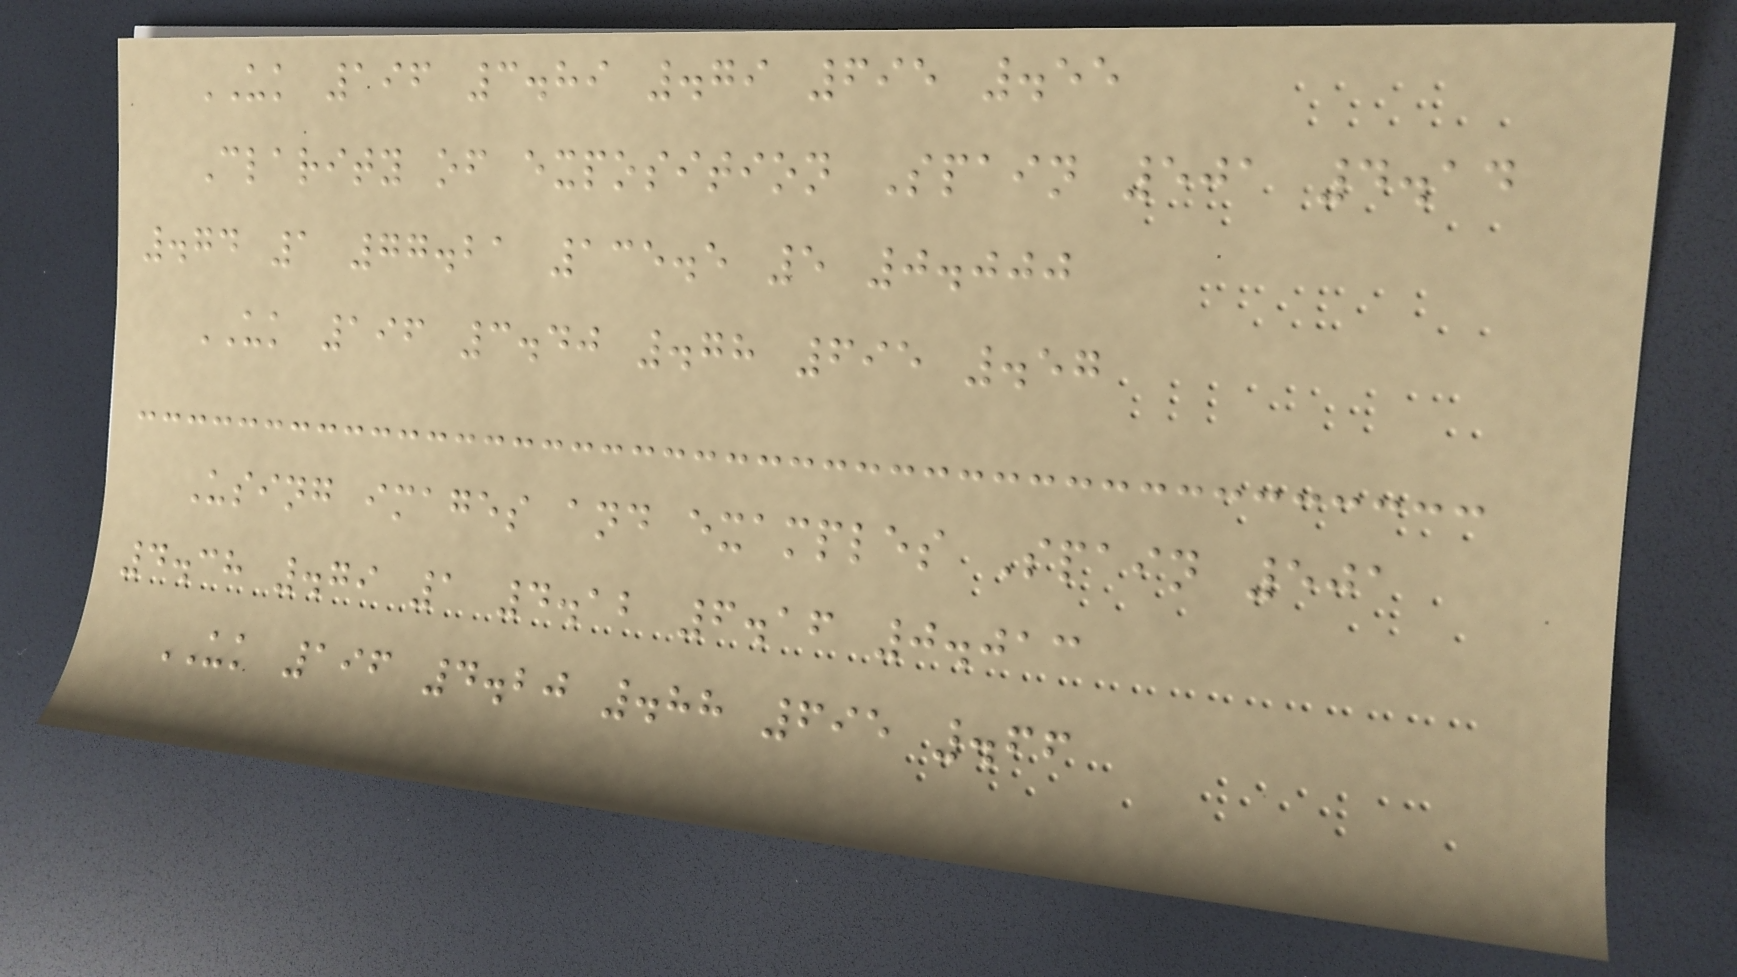UK 196 3.89 .79 695 .55
Clarity of exposition Spain 501 4.14
.74 1 77.21 135.5 5 0.000
UK 196 3.40 .78 695 .57
Using images and examples Spain 501
4.38 .79 1 4.12 6.16 0.013
UK 196 4.20 .88 695 .66
